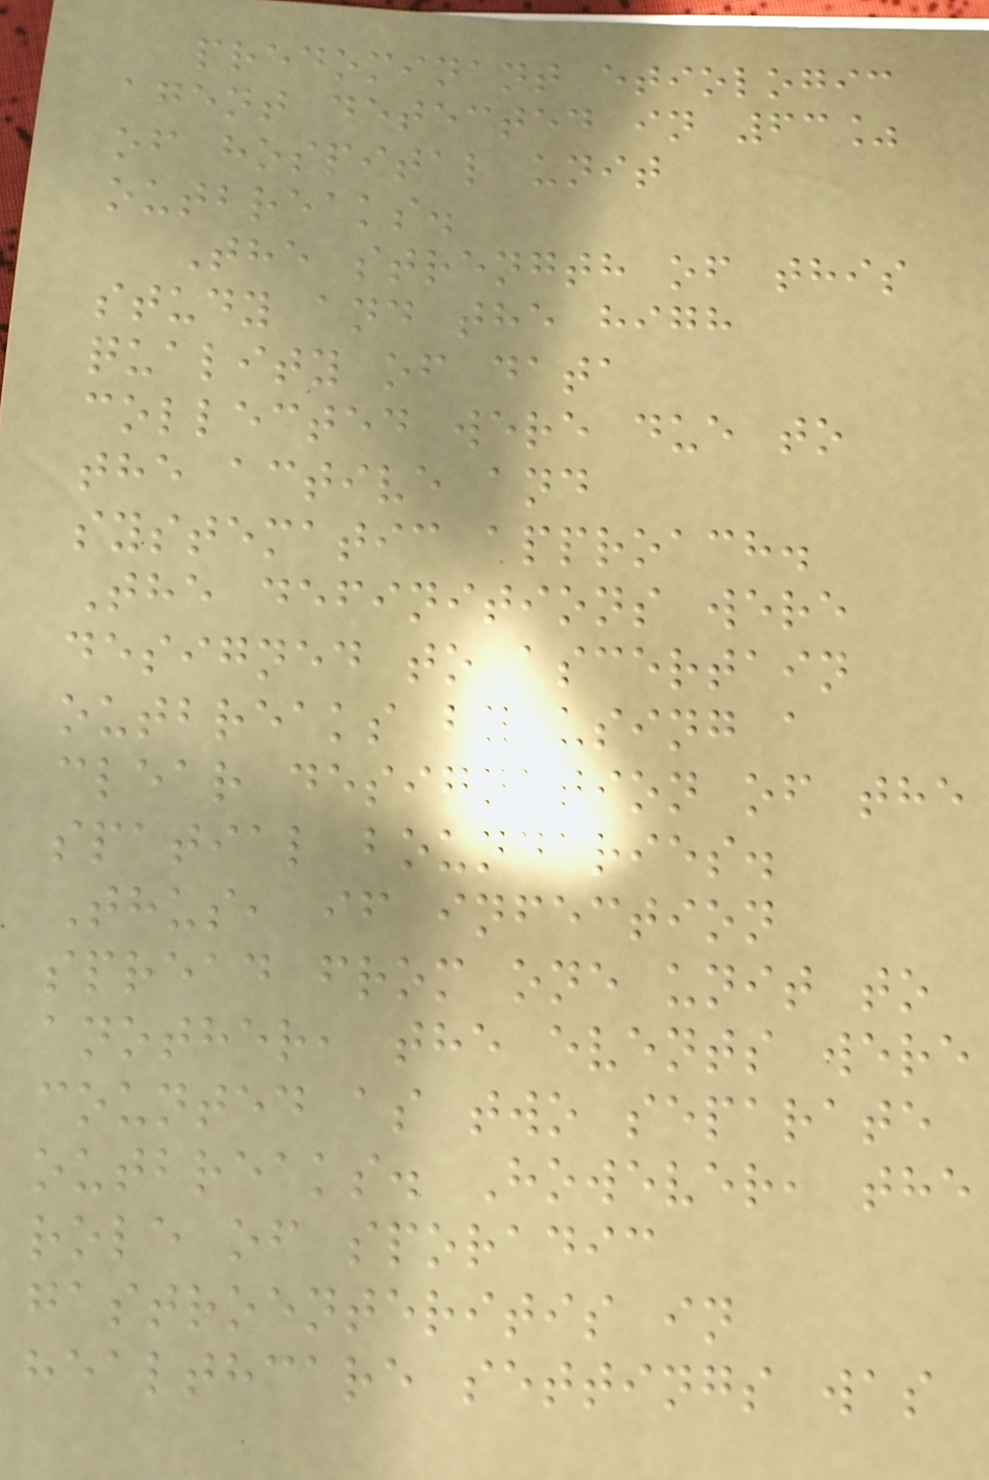predominant etiologic
agent detected in 63%
of hospital unit
outbreaks.
The strength of this
study and the high
quality of data
collected were due to
the active and
systematic approach.
The definitions were
designed to ascertain
outbreaks by using a
clear designation of the
spatial boundaries.
Thus, if infection
spread from one unit to
another, the events were
counted as two separate
outbreaks. However, the
role of sporadic
gastroenteritis in
healthcare settings was
